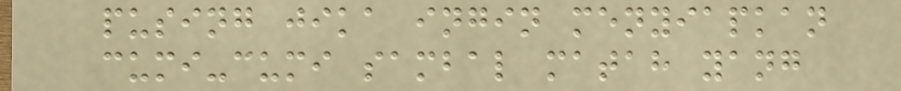pusing jika ingin menyiapkan
cumi-cumi sambal matah yang
